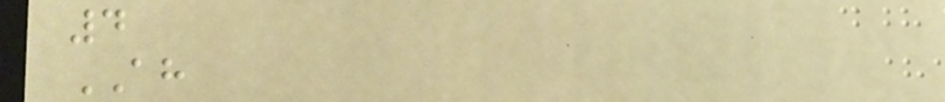4
AH
